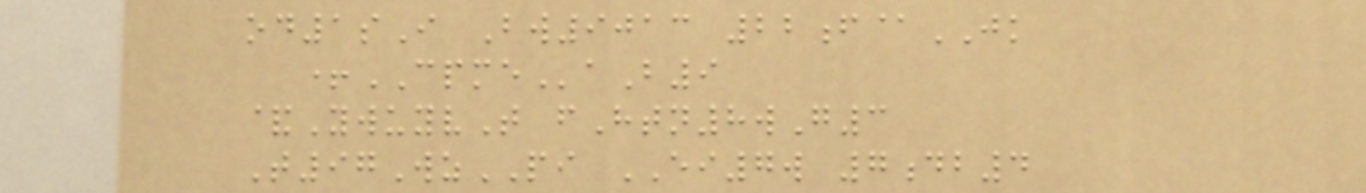od1sI Bw9013 22f@JK
+CPMEaB9
&YwuyvT fHtn8wG3
T97WzPI EI7w 7db4
